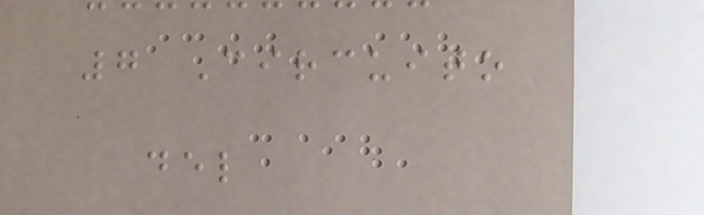7 Circuito
del
